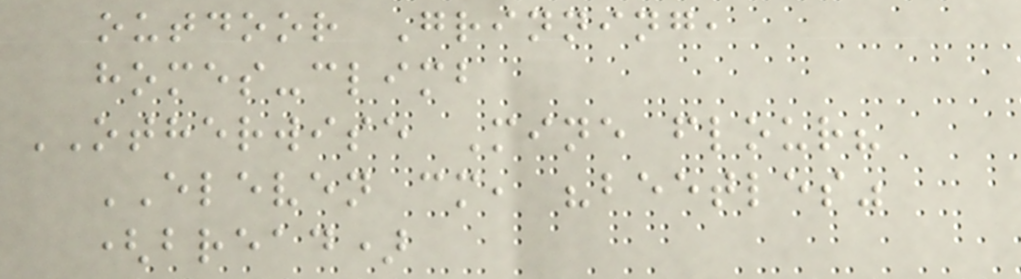outdoor Grinning,
homes-climb
OTHERWISE Mine flour?
ELEVEN cm, "beetles"
(bread)
